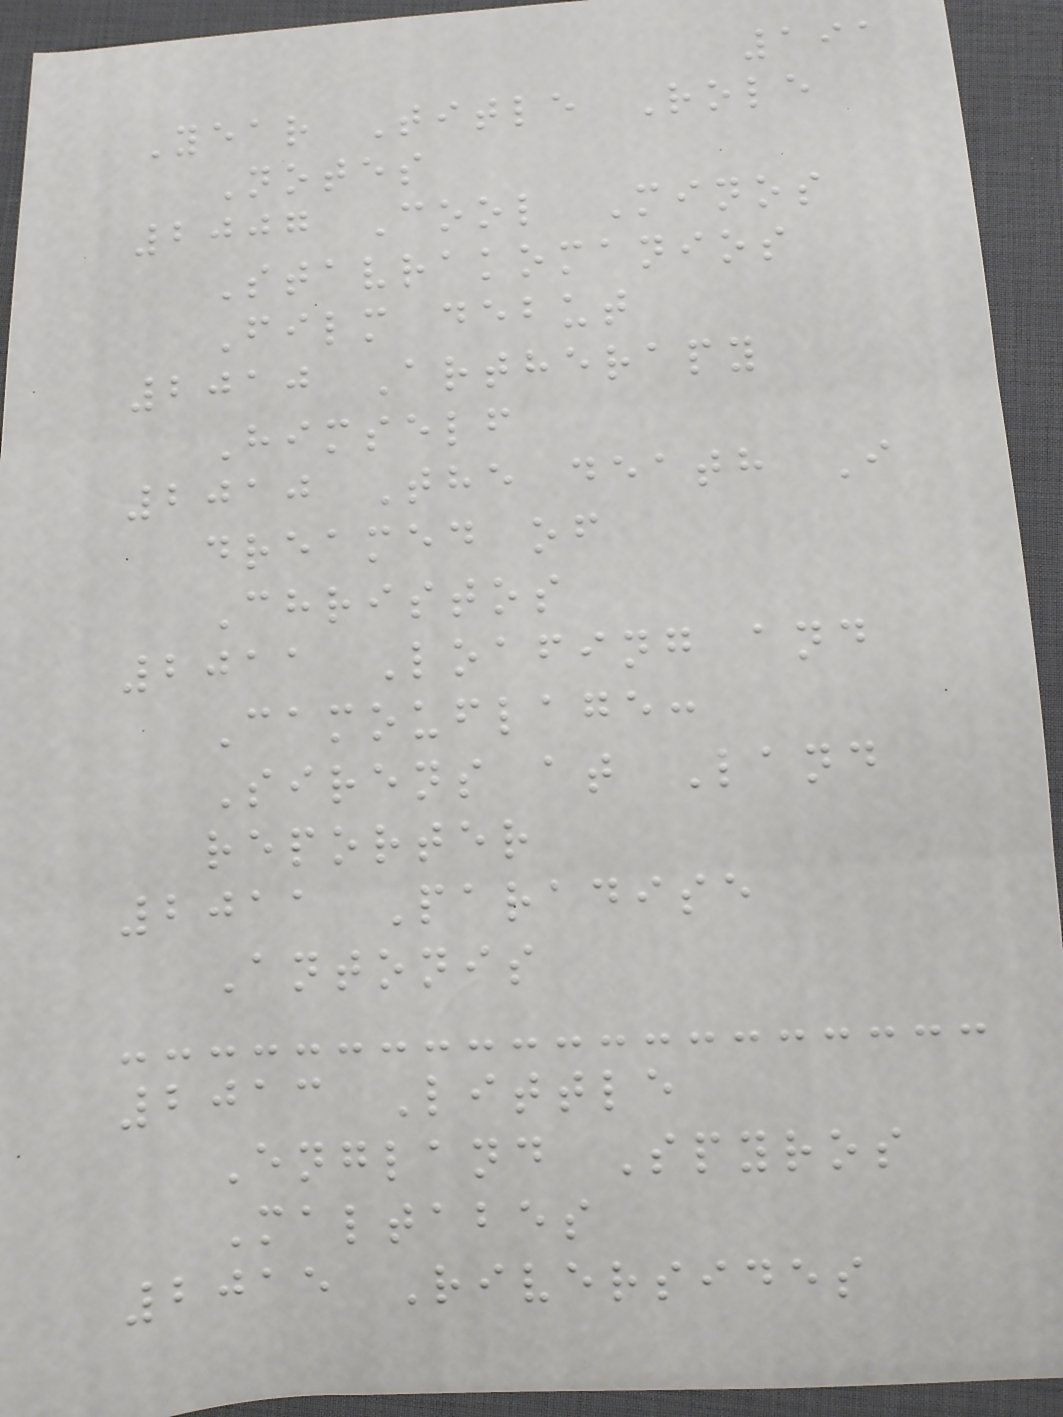191
Year Title Role
Notes
2007 Cool Minos
Stavrakomanios
Film debut
2010 Artherapy
Himself
2010 The death I
dreamed of
Christos
2011 Loafing and
Camouflage:
Sirens at Land
reporter
2011 Paradise
Antonis
2013 Little
England Spyros
Maltabes
2015 Riversides
